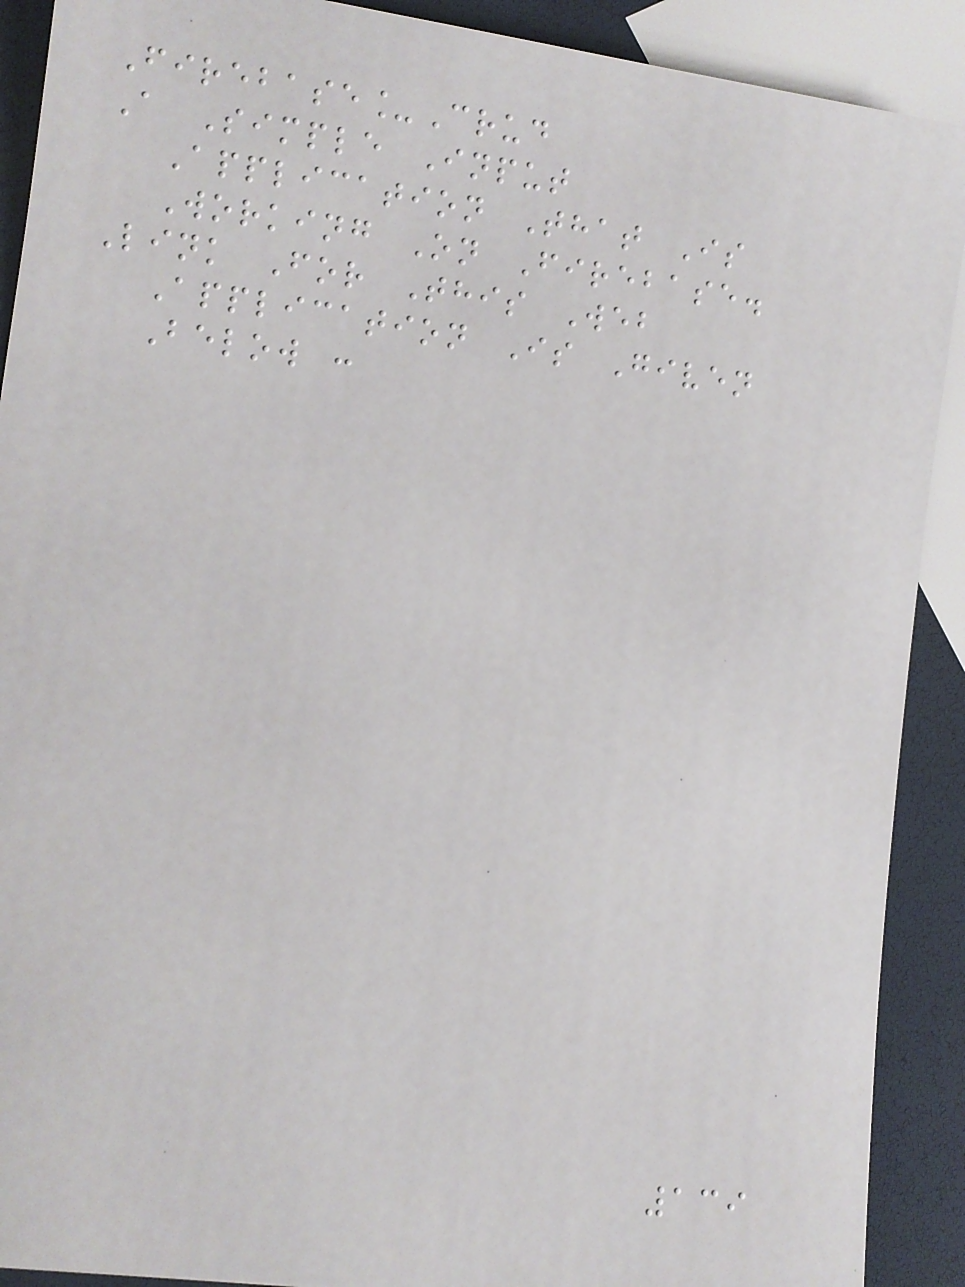Firebase_Crud
A Simple Input
Application That Is
Working On Firebase.
Link For This Web
Application Is Given
Below :
139
